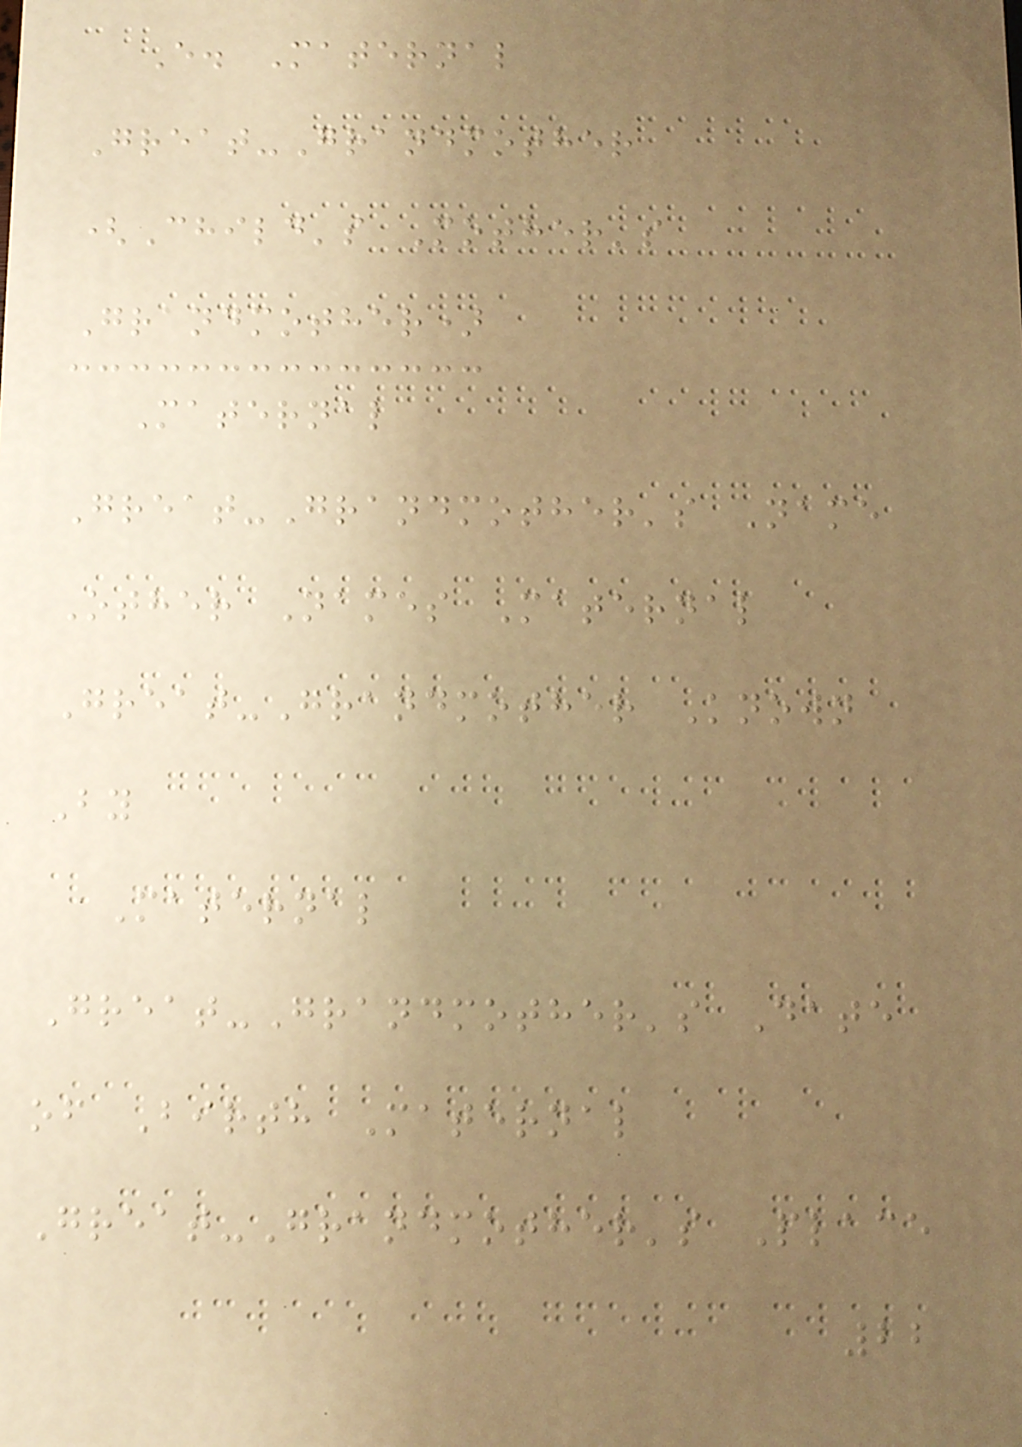E. Maternal
Great-Grandmother
(Child's Mother's
Grandmother)
Maternal
Great-Grandmother's Name
Other Names Maternal
Great-Grandmother Known
By
Maternal
Great-Grandmother's Date
of Birth Maternal
Great-Grandmother's Place
22
